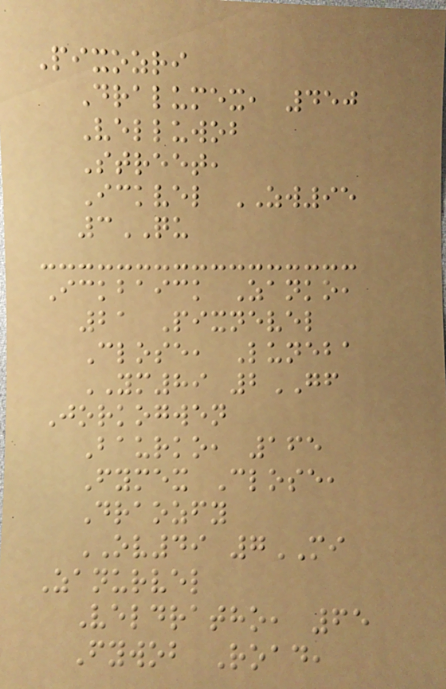Pixozri
Dralumex, 450
Velluwob
Street,
Ickvel ZW95
3QU
Ickbaick Zanko,
21 Pixnevel
Close, Luneba
YM89 2GF
Jorkogwen
Baurko, 165
Fymex Close,
Draozfy
OV49 7MI
Zanurvel
Veldratho, 65
Fywob Road,
